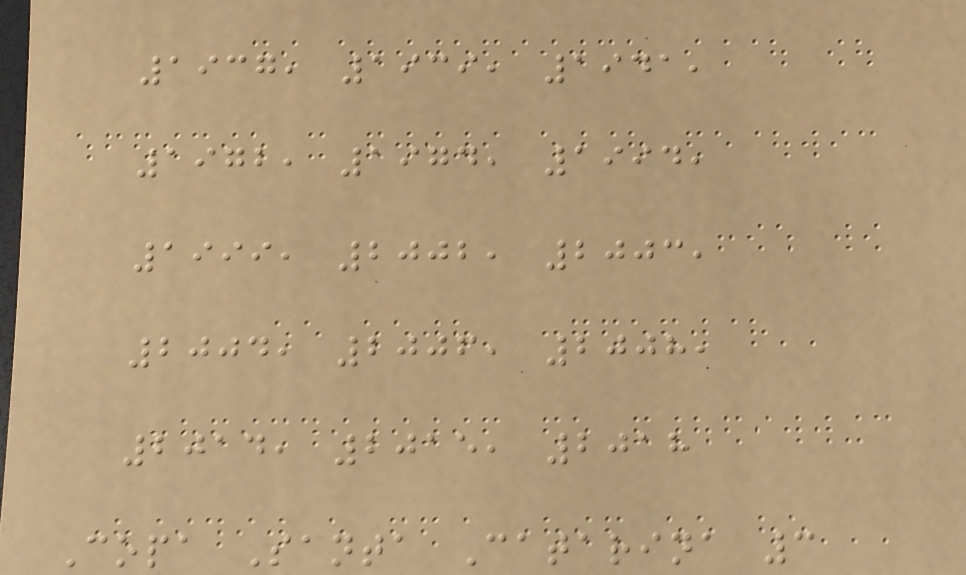1937, 1939, 1941,
1972, 1974, 1994,
1999, 2002, 2003,
2004, 2006, 2008,
2014, 2015, 2018
Copa Santa Catarina 3
